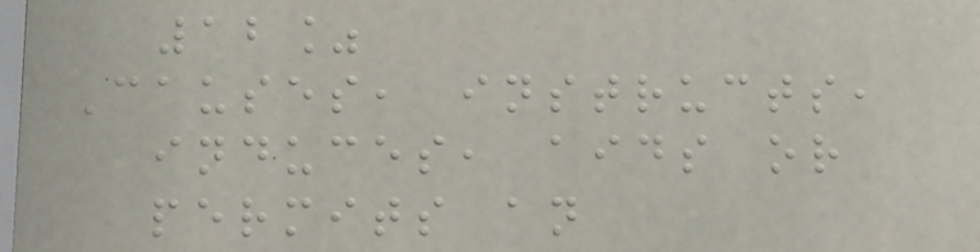12%
Causes, instructs,
induces, aids or
permits an
